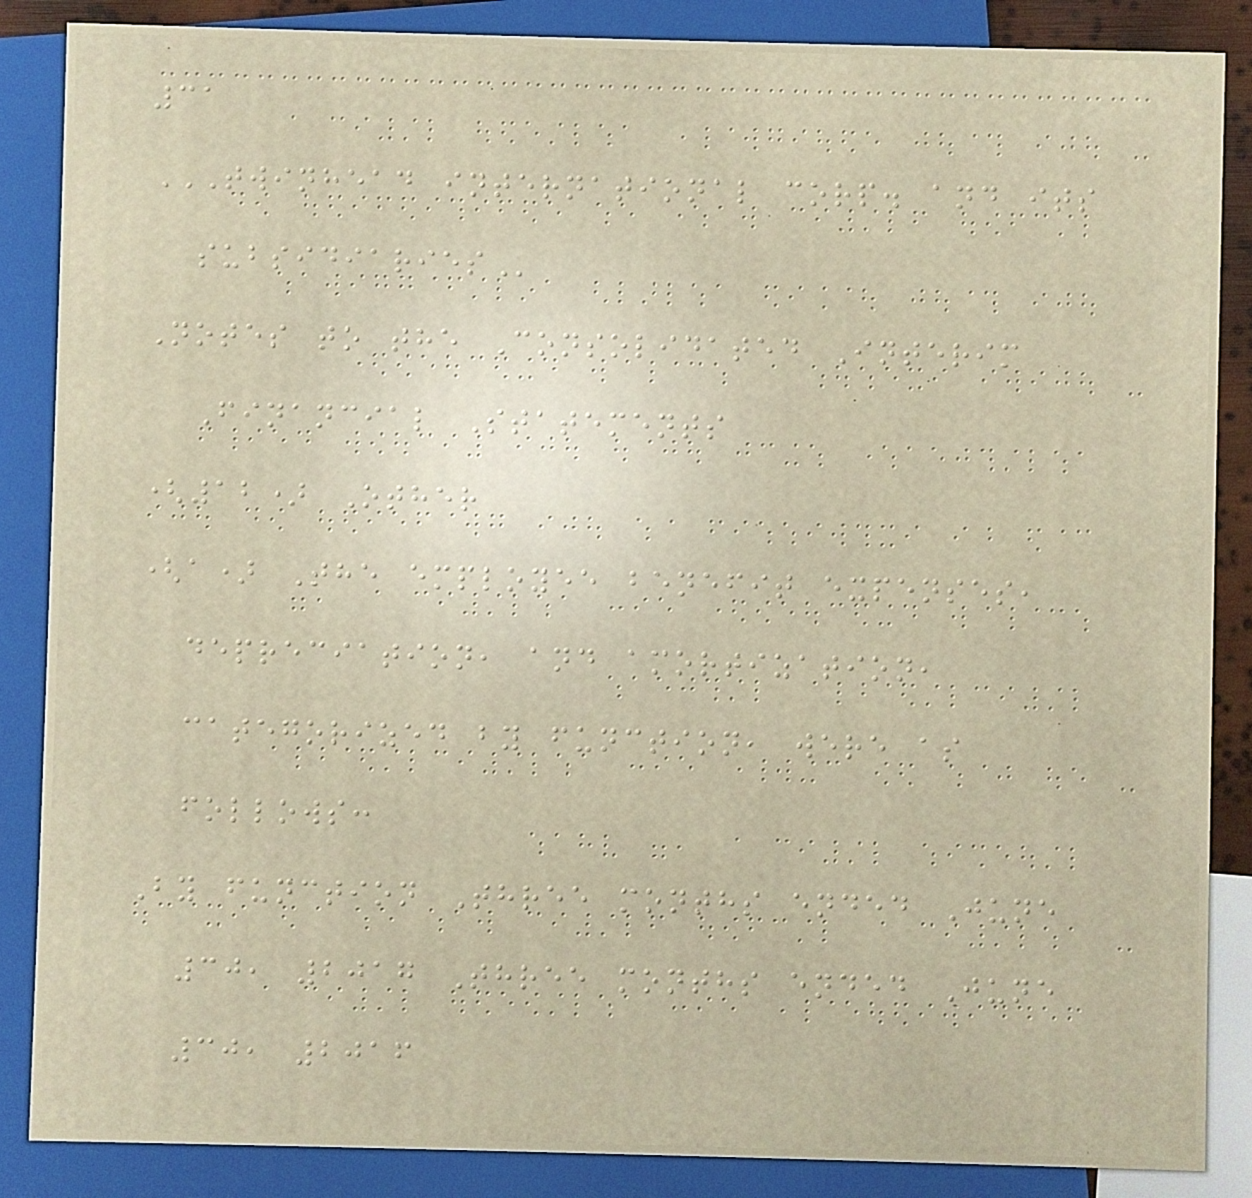31
TWINHEAD INTERNATIONAL CORP. AND ITS
SUBSIDIARIES
Notes to the Consolidated Interim
Financial Statements
(12) Other
(a) The employee benefit expenses,
depreciation, and amortization,
categorized by function, were as
follows:
By function Three months ended June
30, 2017 Three months ended June
30, 2016
